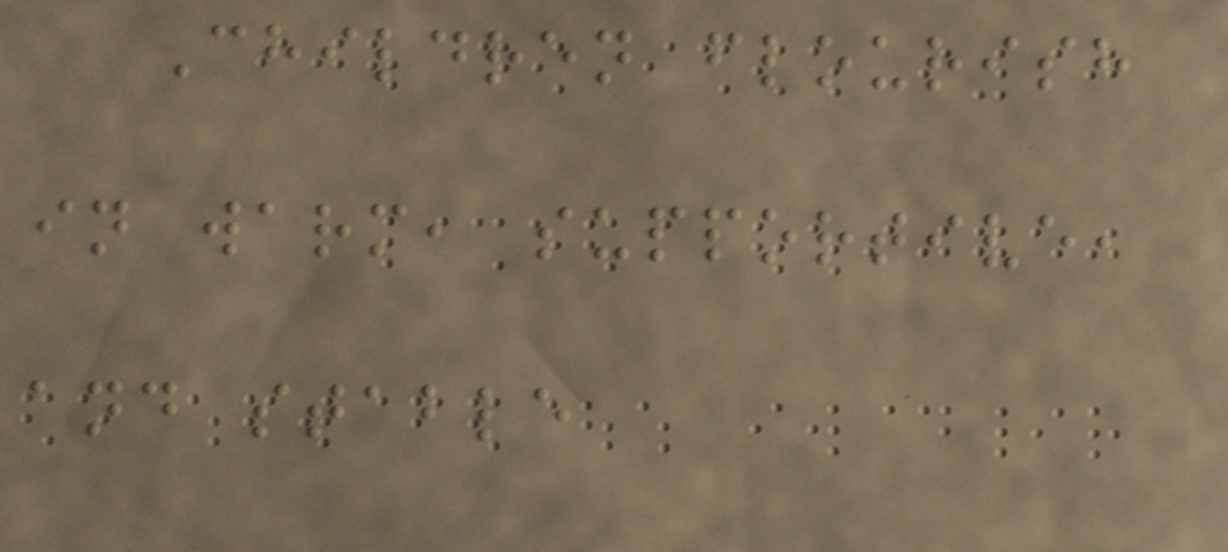Children flourish
in warm, supportive,
and stable
